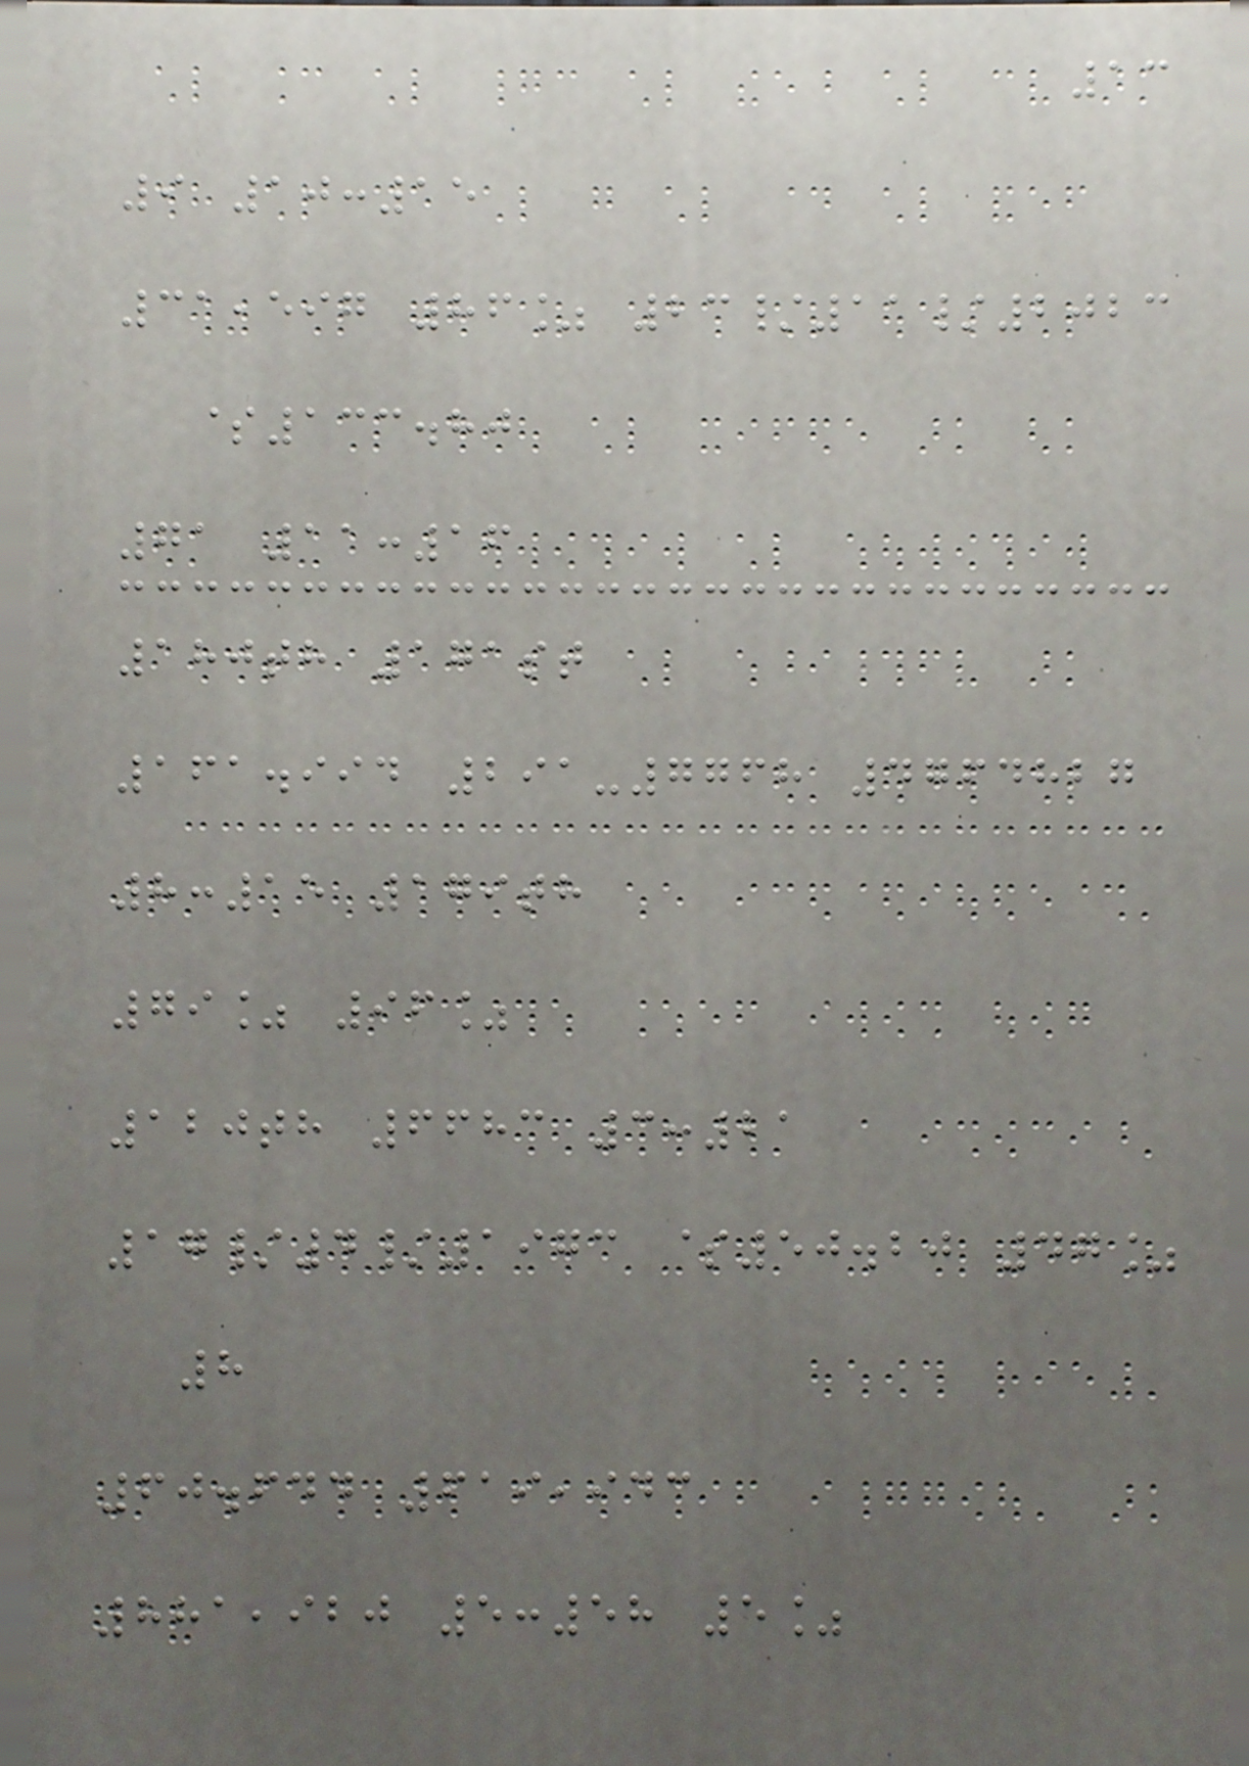13
9 10:15
31,597 86% 23/11/2023
$133.80
71 11:16
180th 171st
161.994 291-7768 4764827
8:15 179th
79% 96%
120th 6683 3:21
17/4/1973 $50.20 47%
8
60.644 619,943
881,920 5:58 5%
